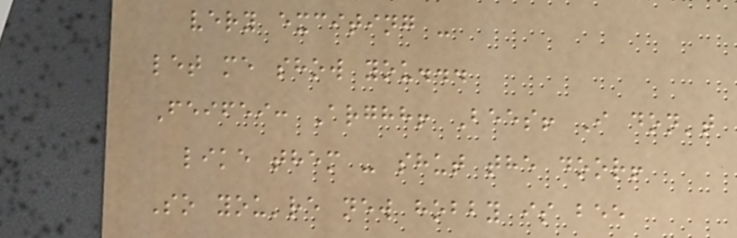very exciting -
let me show you...
Feifei: Arghh! Bees! I don't
like them - shut the door!
So you're new hobby is bee
